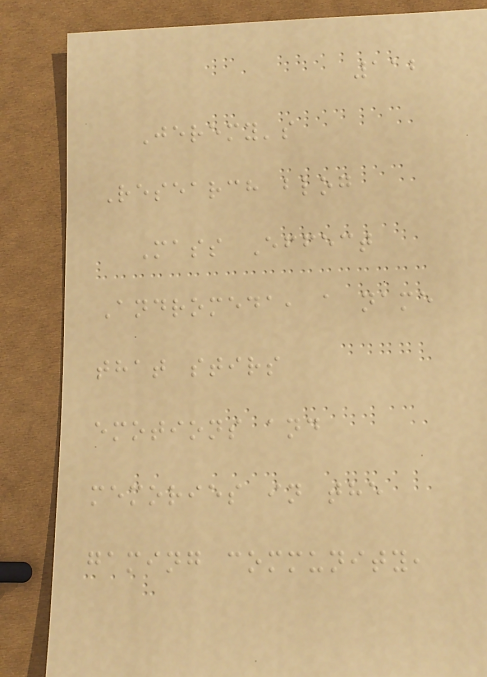112
Jeremy's
Research blog
Mass Effect
Andromeda, a name
that stirs
emotions and
memories in the
gaming community,
